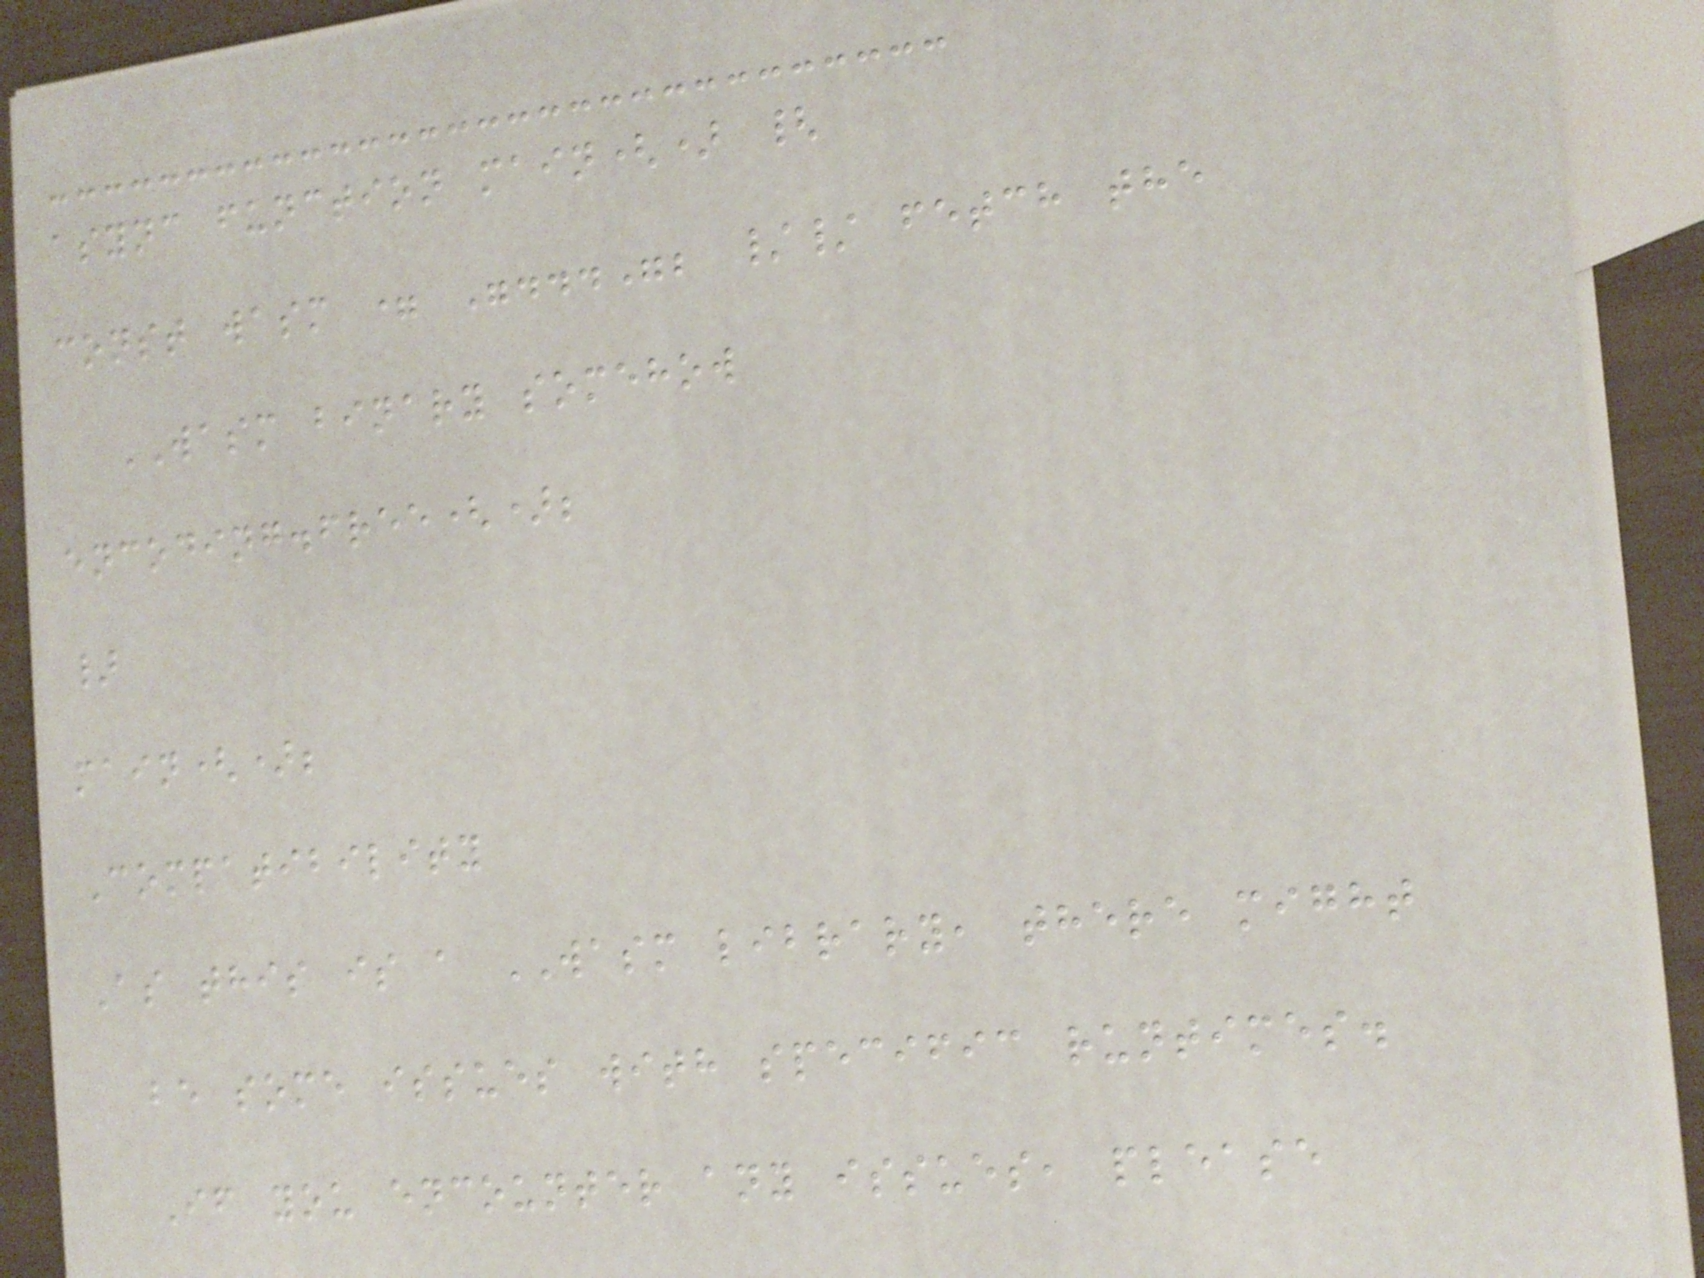async function main() {
const wasm = "..."; // fetch the
WASM binary somehow
encoding.free();
}
main();
Compatibility
As this is a WASM library, there might
be some issues with specific runtimes.
If you encounter any issues, please
